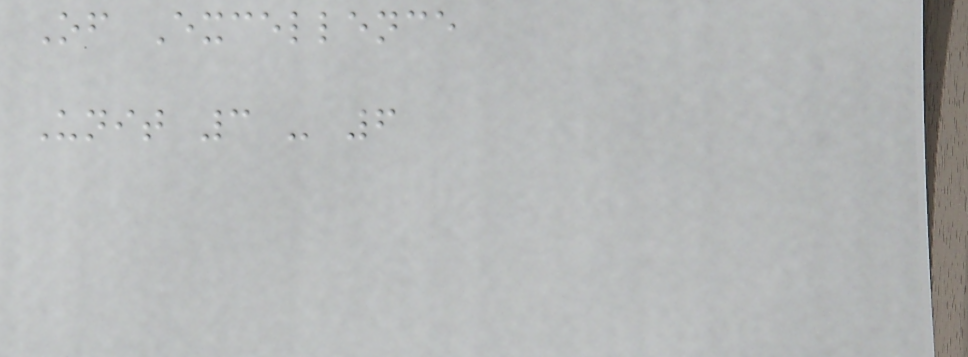Of Excellence
Unit 3 - 6
